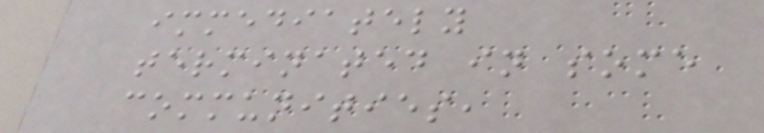immediately
terminated in some
communities,
